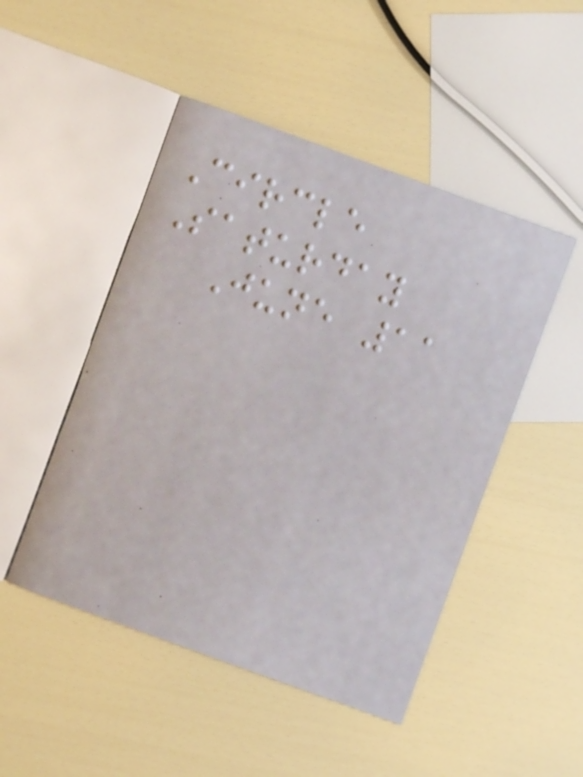Circle
Saturday
June 11
